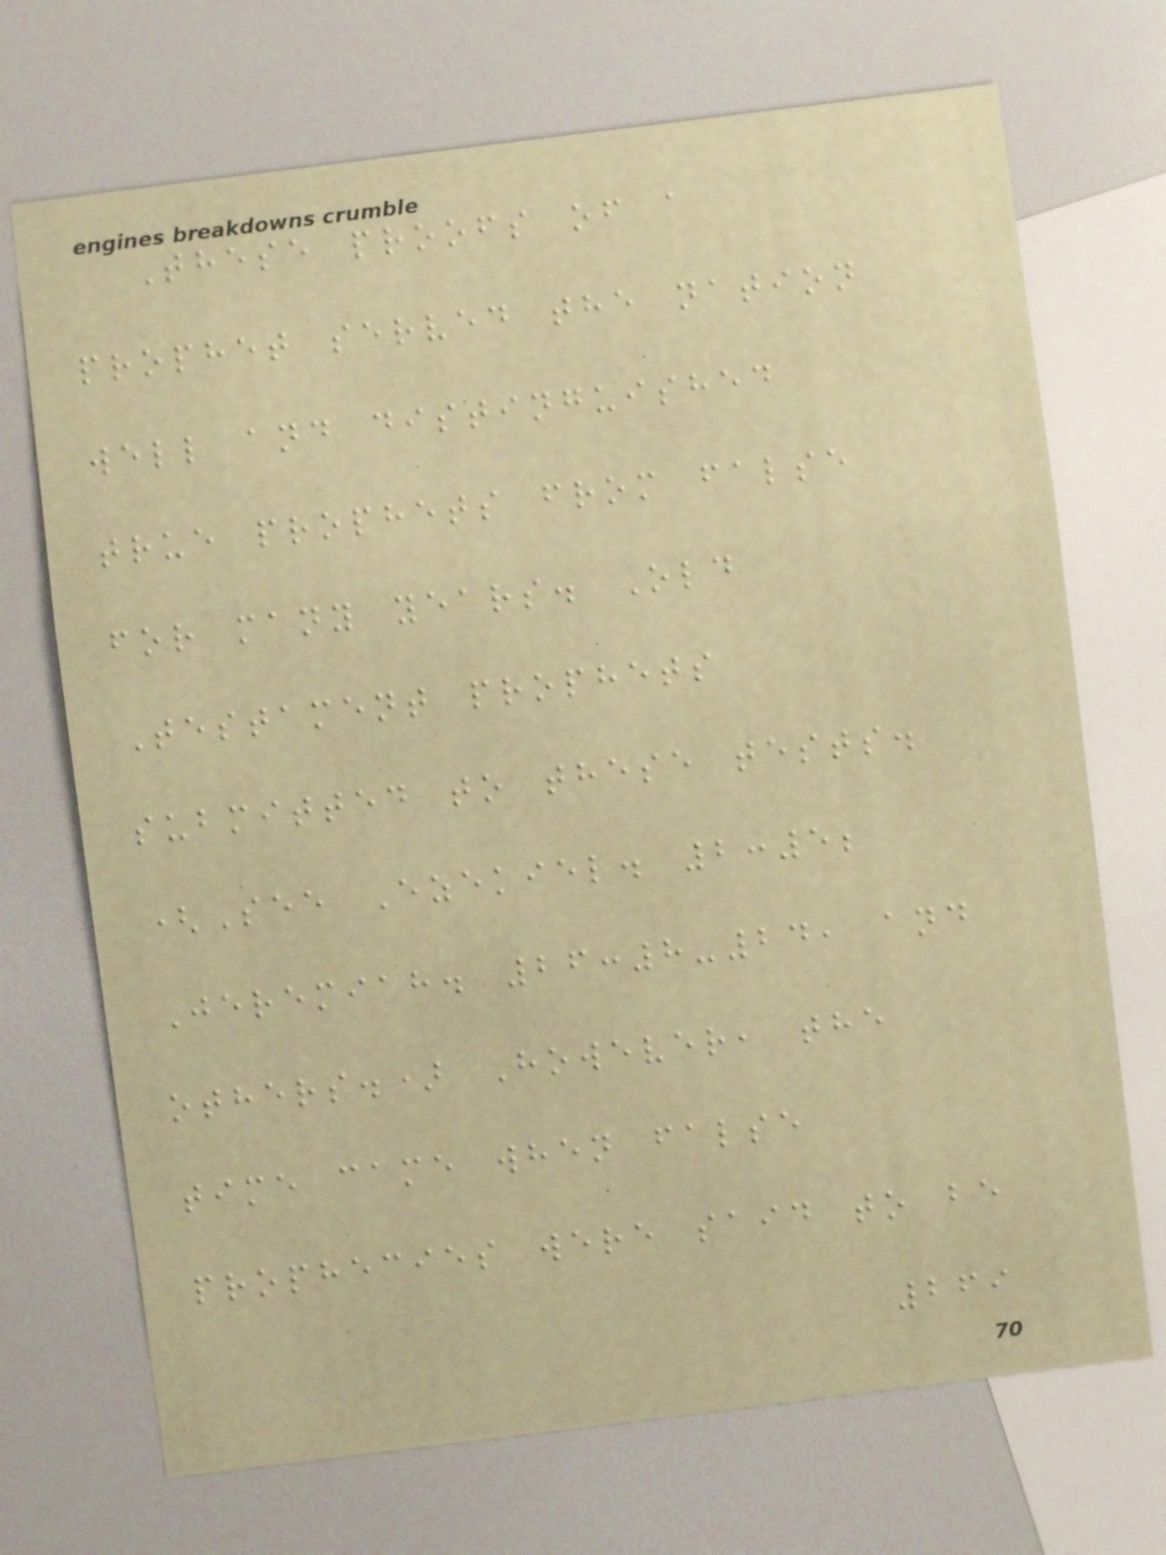These proofs of a
prophet served the nation
well and distinguished
true prophets from false
for many years. Old
Testament prophets
submitted to these tests.
(See Ezekiel. 2:5;
Jeremiah. 26:8-24, and
others.) However, the
time came when false
prophecies were said to be
269
